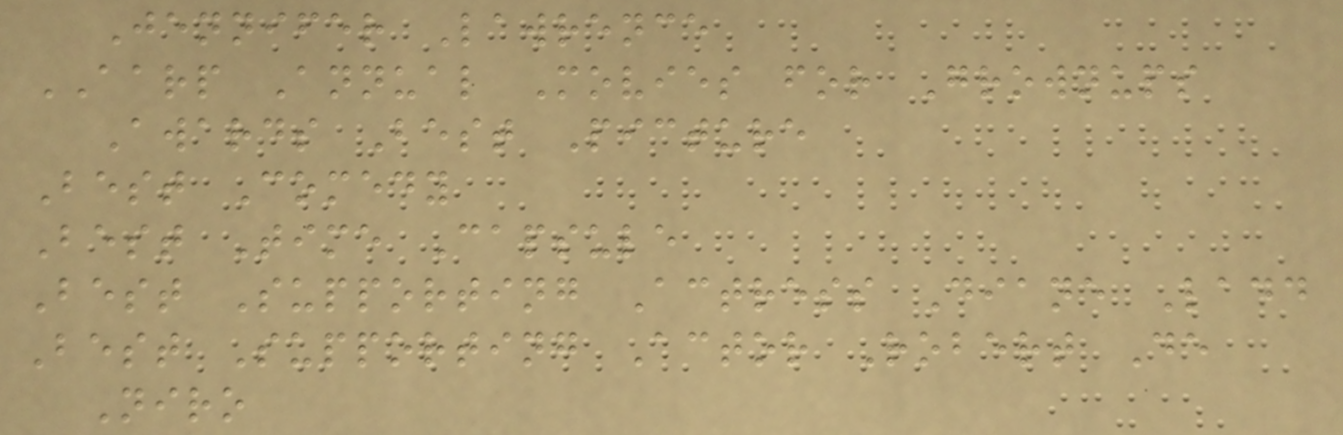Jennifer Lawrence
AARP Annual Movies for Grownups
Awards Best Picture
Best Comedy
Best Time Capsule
Best Supporting Actress Diane Ladd
Best Supporting Actor Robert De
Niro
